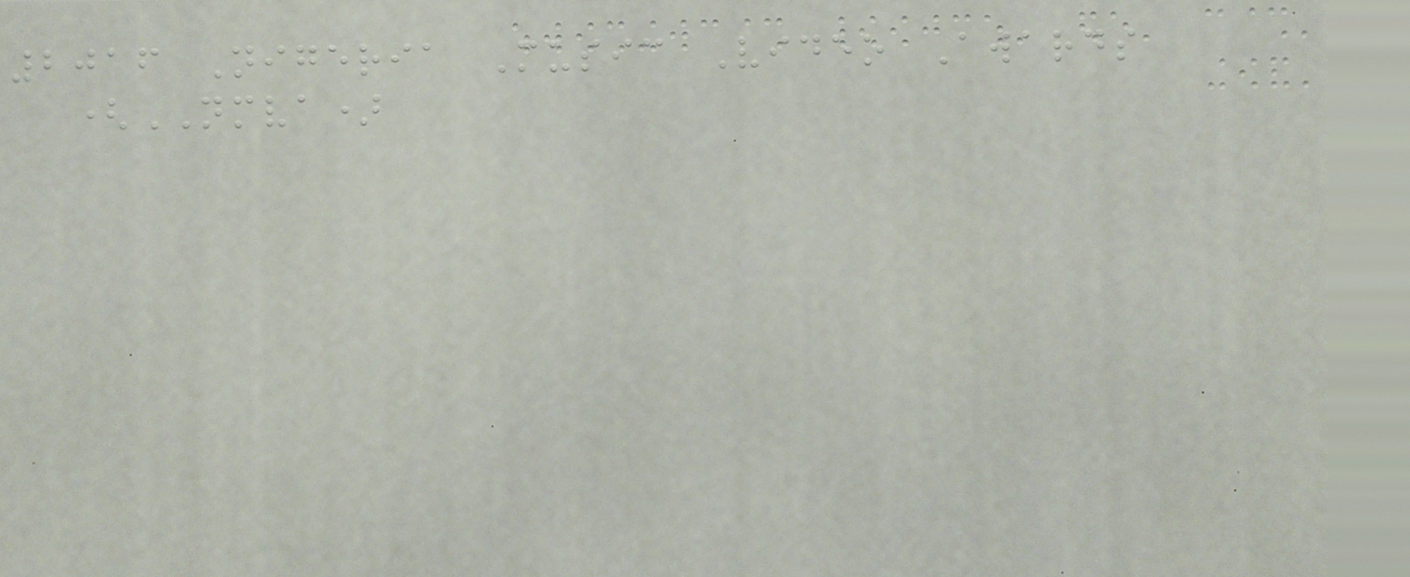2016 Nigeria Music Video Awards
(NMVA)
